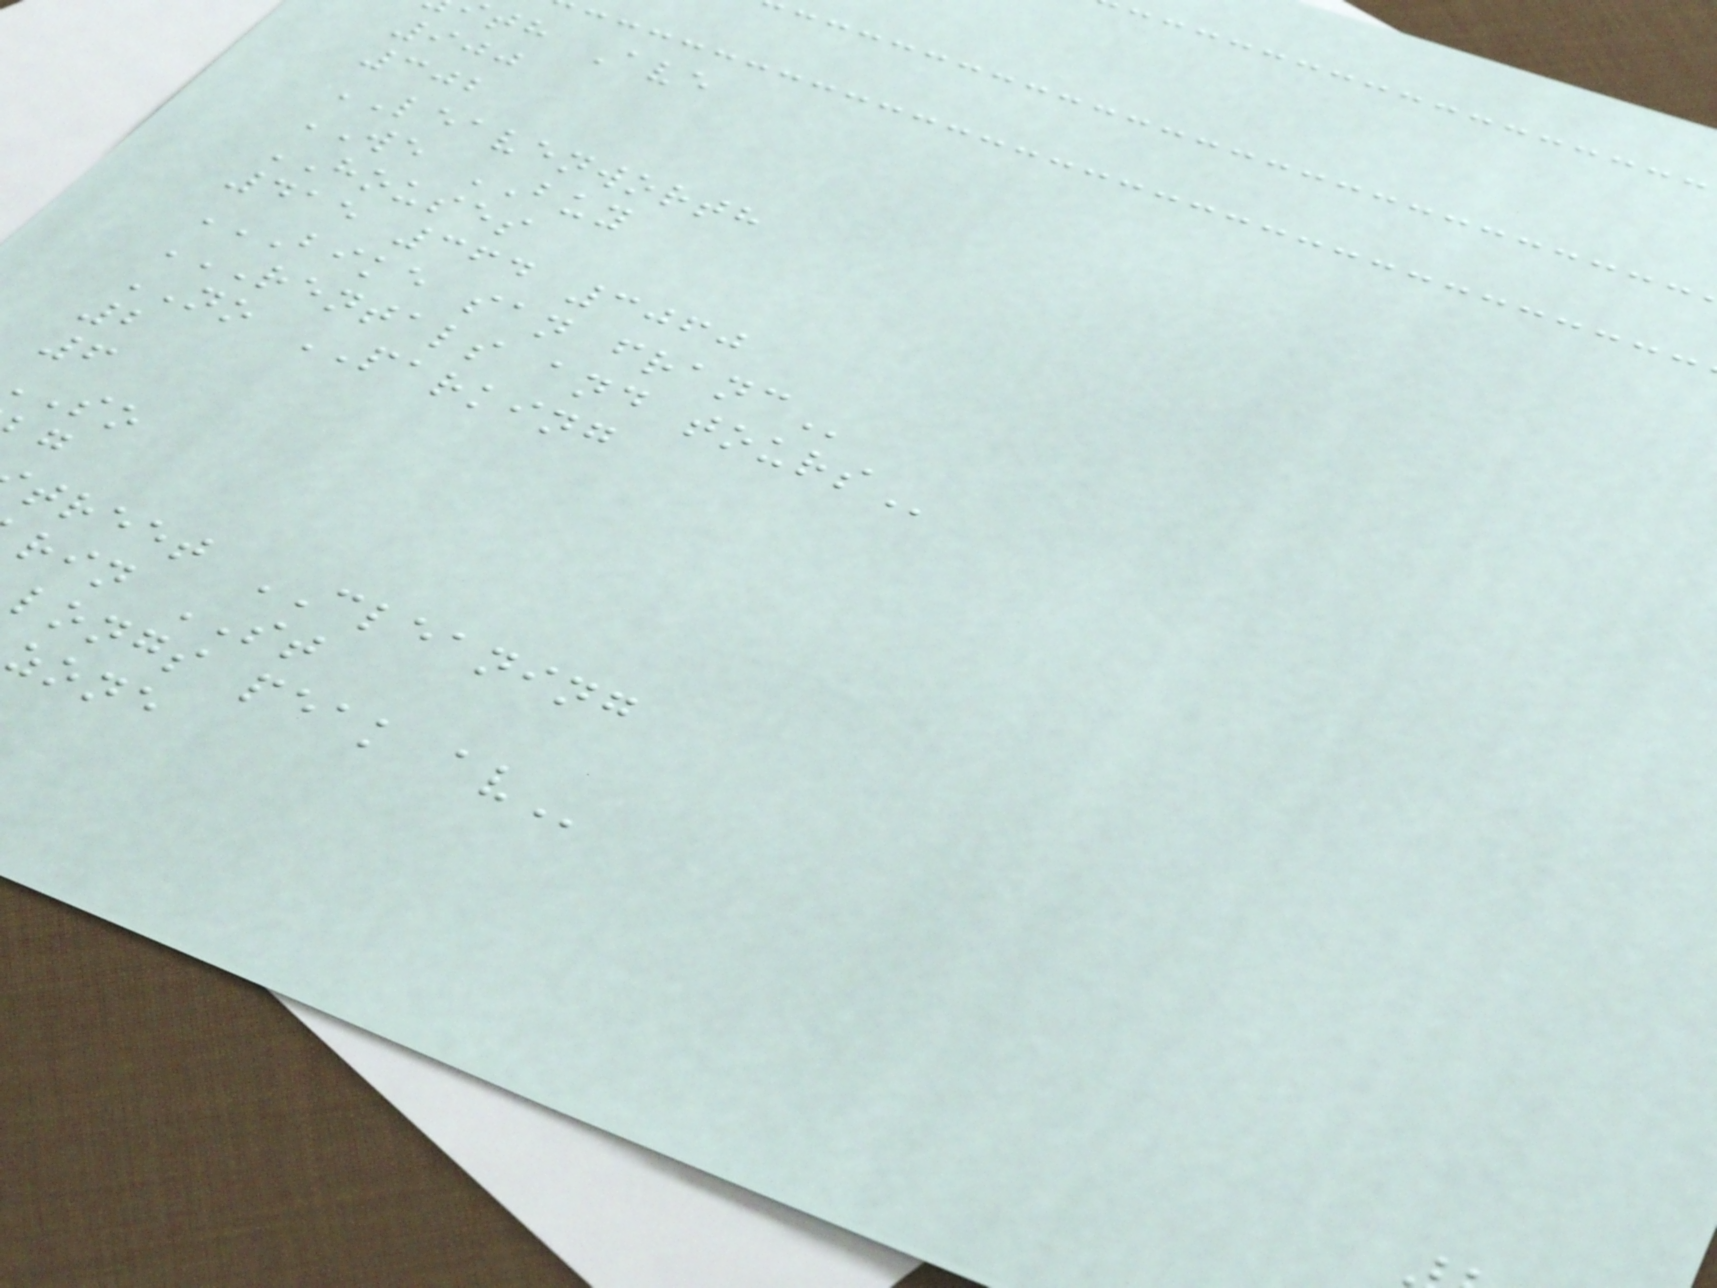th Ave
900
302
LEAVENWORTH
WE BUY
HOUSES
415 364 3060
BIKE SAN FRANC
RENTALS AND TOURS
NO PARKING
2
6
treet CLEANING
rin ST
longs peak
zone
